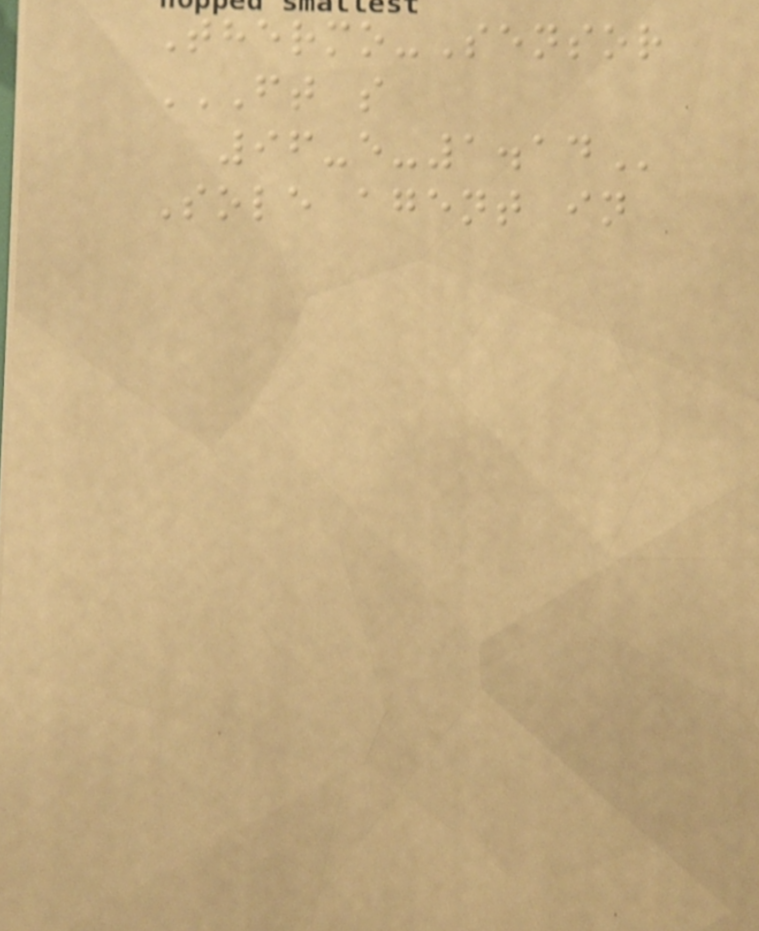Thermo-Sensor
FT S
96-E-1.14
Sole agent in
